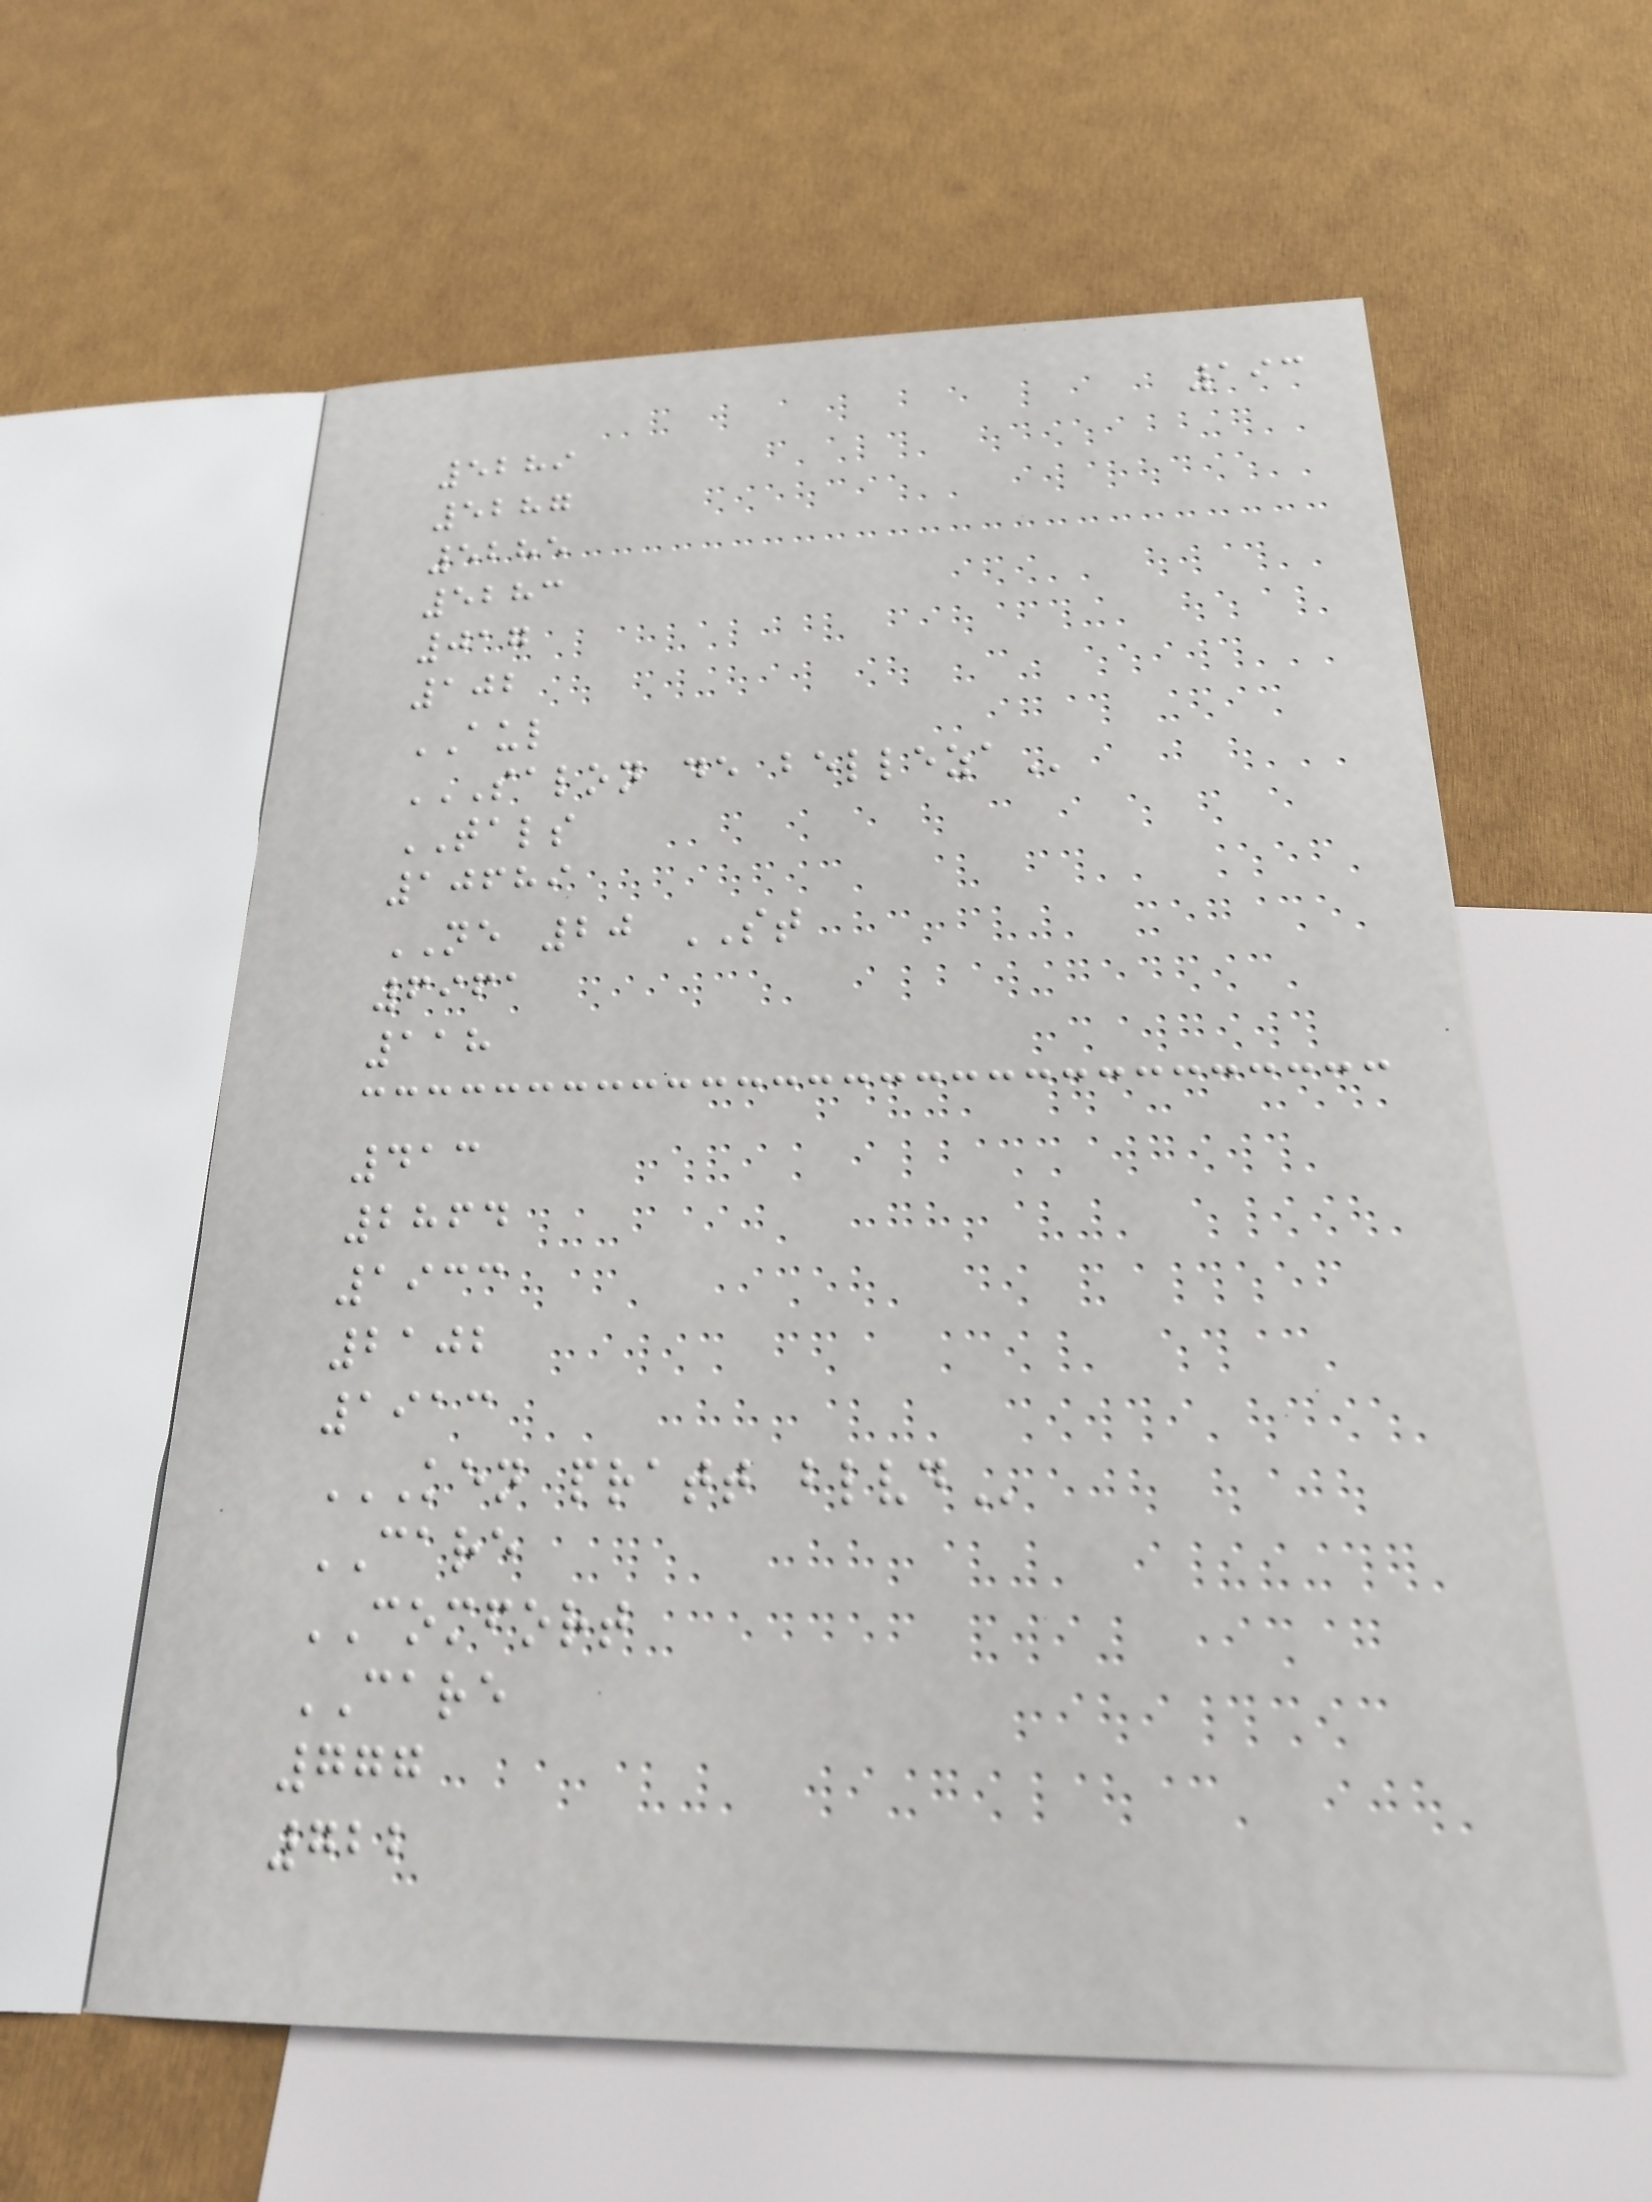193
5289
5287
5285
5283
017
102
AUL
SALON DE BELLEZA
TALS
10689
NE 20 ST
6961
118
413
2864
1933
2102
1913
KEN PRATT BLVD
CARE
COMFORT
CARE
777
722
